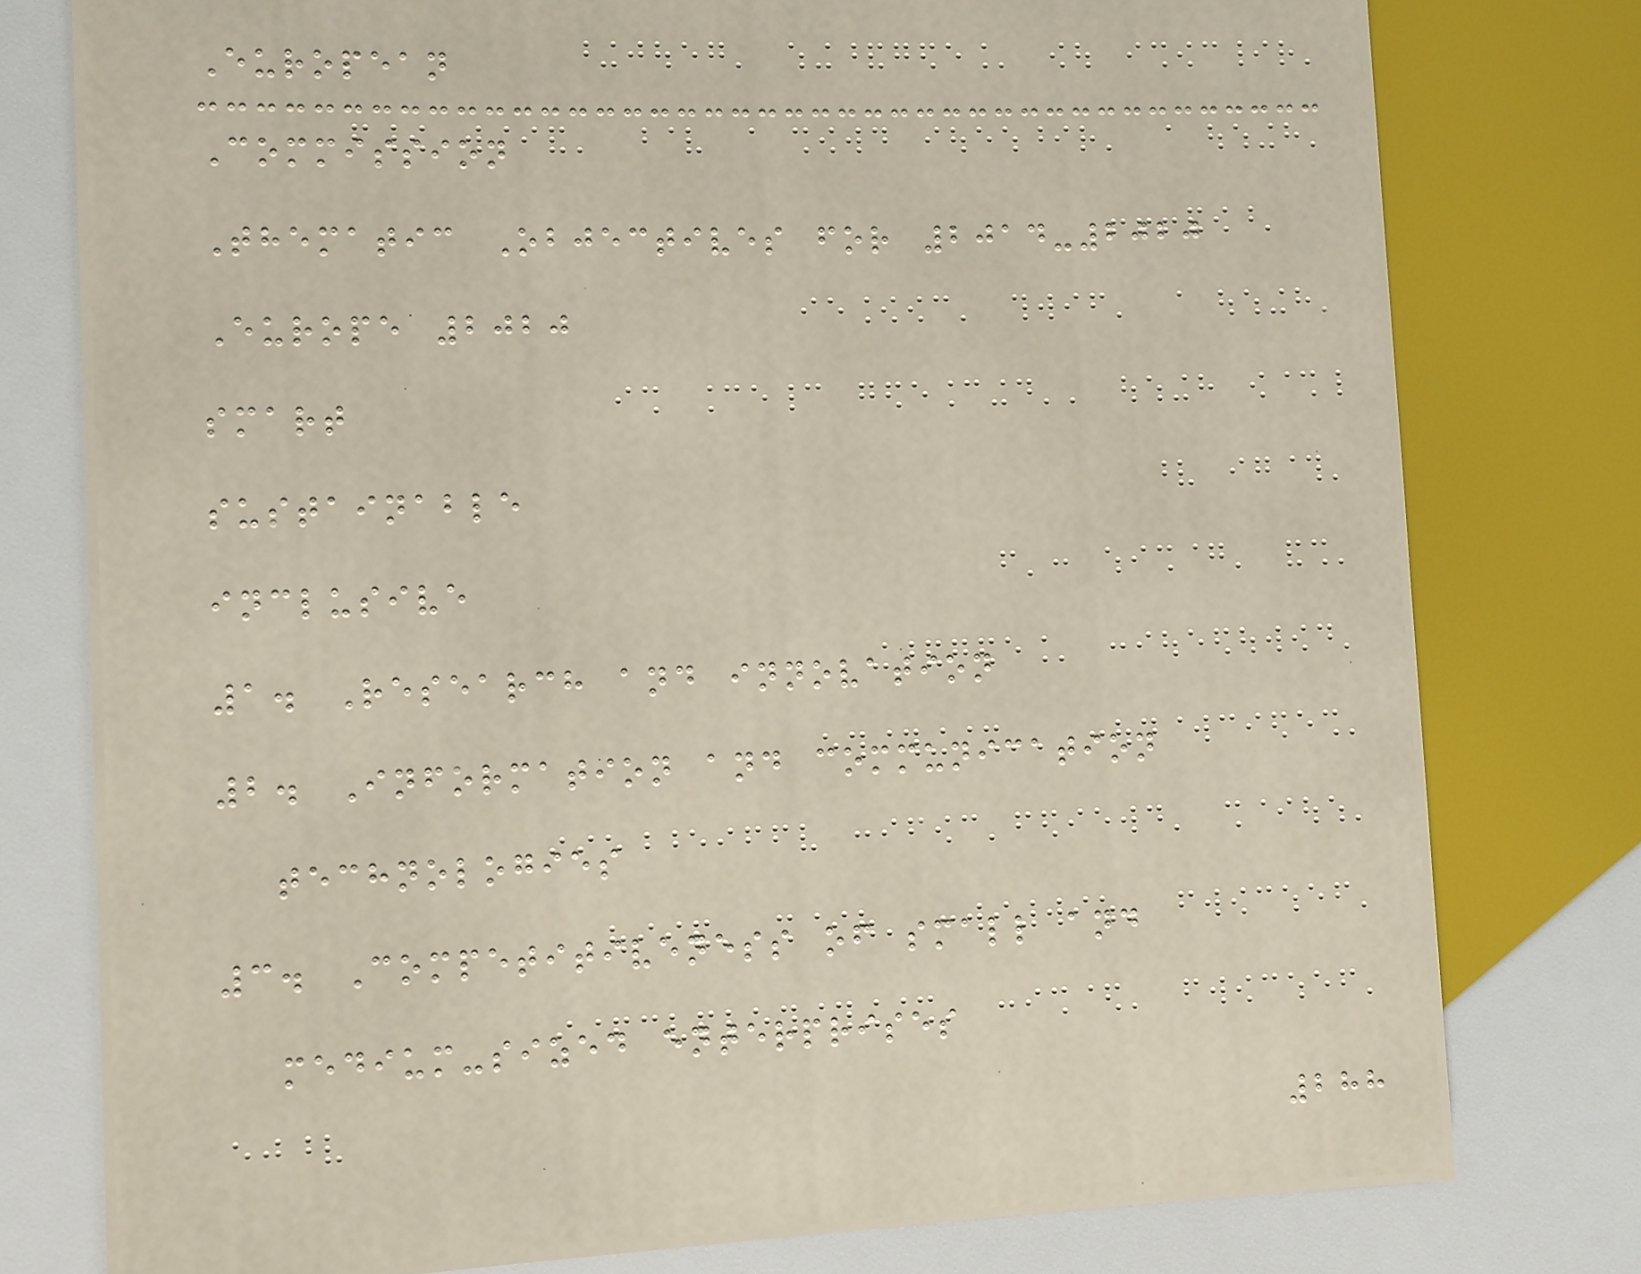European
Commission
Thematic Objectives for 2014-2020
Europe 2020
smart
sustainable
inclusive
1. Research and innovation
2. Information and communication
technologies
3. Competitiveness of small and
medium-sized enterprises
288
